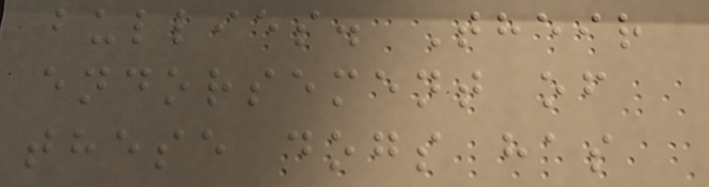bullies. Their
endorsement of
these dogs has
